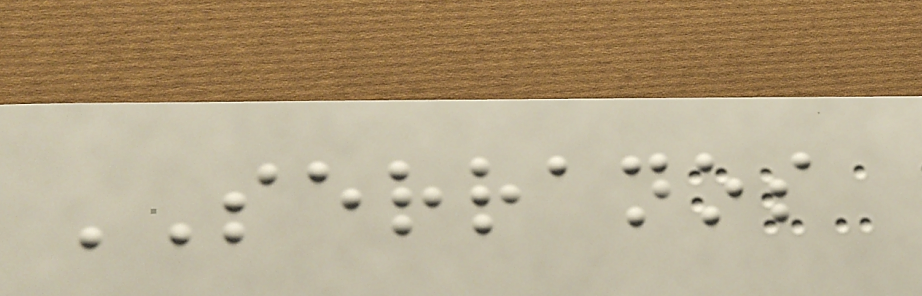SERRANOS
